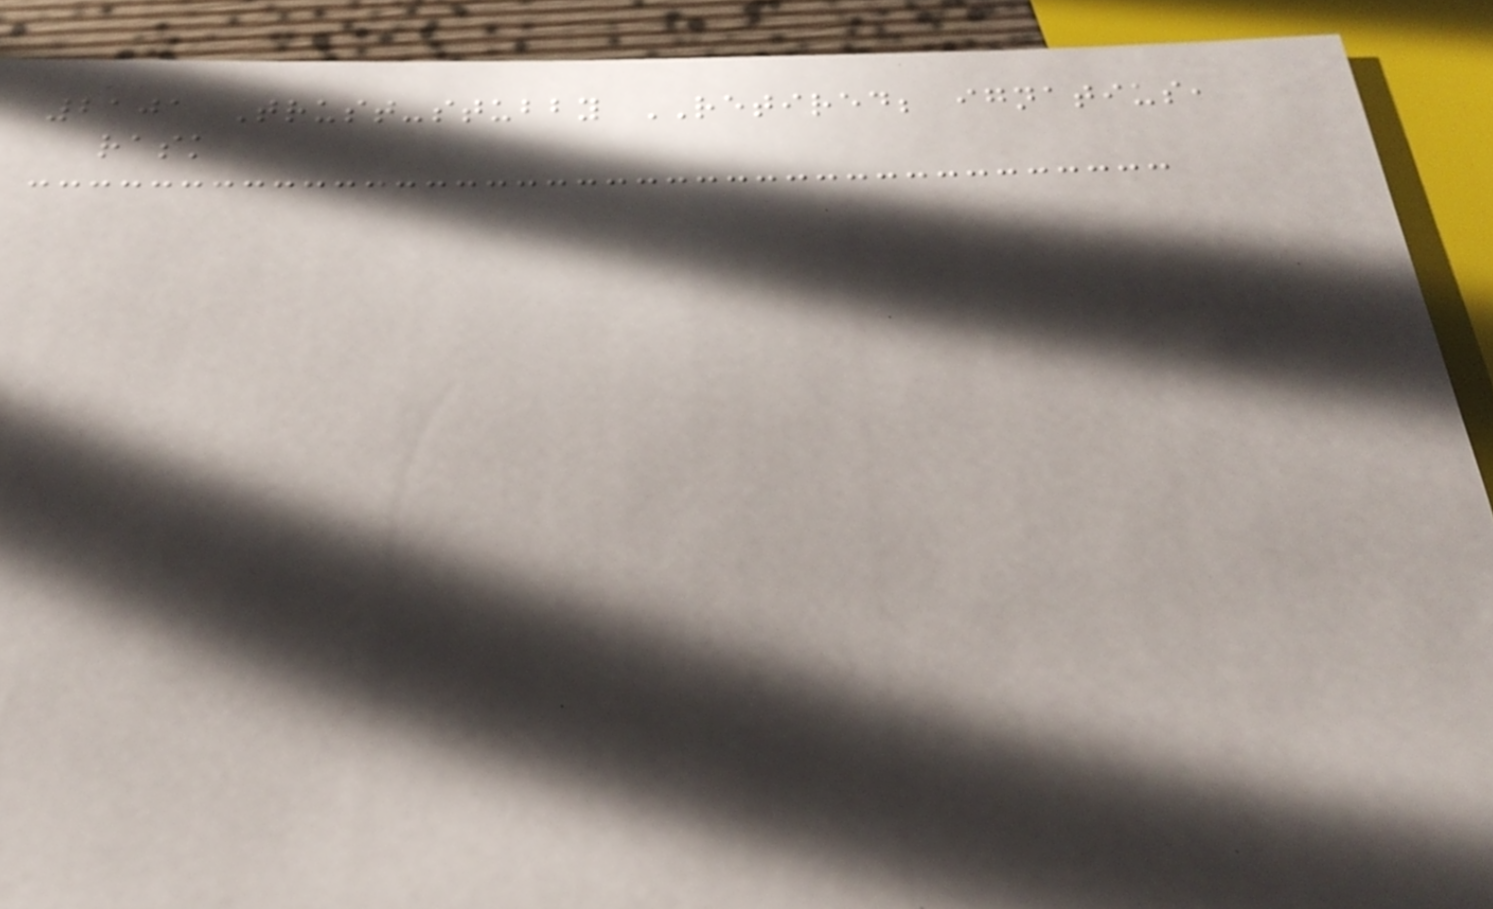2101 Trust-stubby RETIRED; ignatius,
rask
